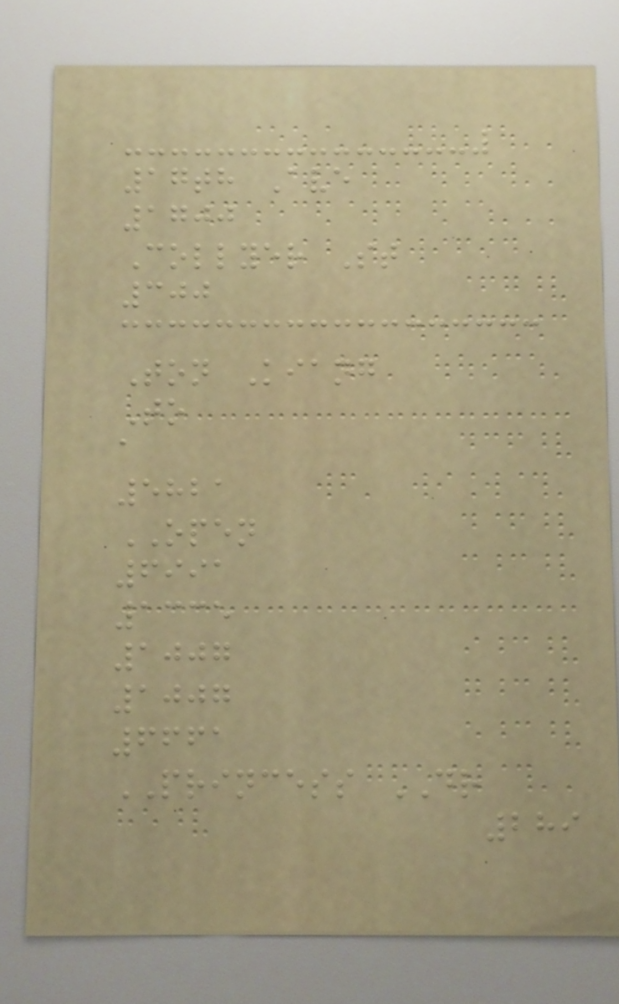17th Ave
1700
Collyer St
300
Ton Kiang
To
a
5821
OPEN
6991
1335
1007
1007
6661
PRINCESS DR
289
